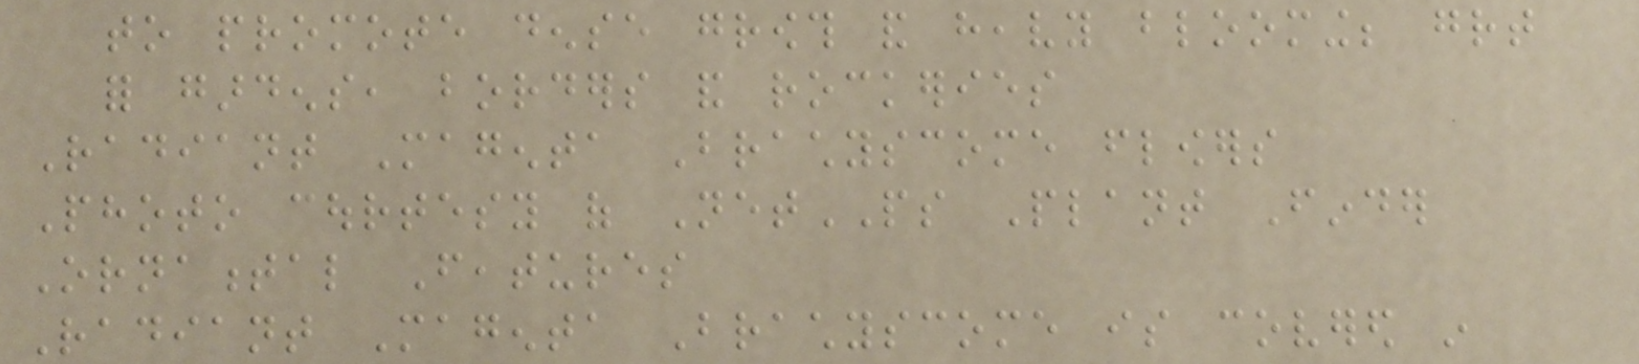to promote dense growth and heavy blooming; great
for gardens, borders and rockeries
Radiant Magenta Brachyscome flowers
Photo courtesy of NetPS Plant Finder
Ornamental Features
Radiant Magenta Brachyscome is covered in
